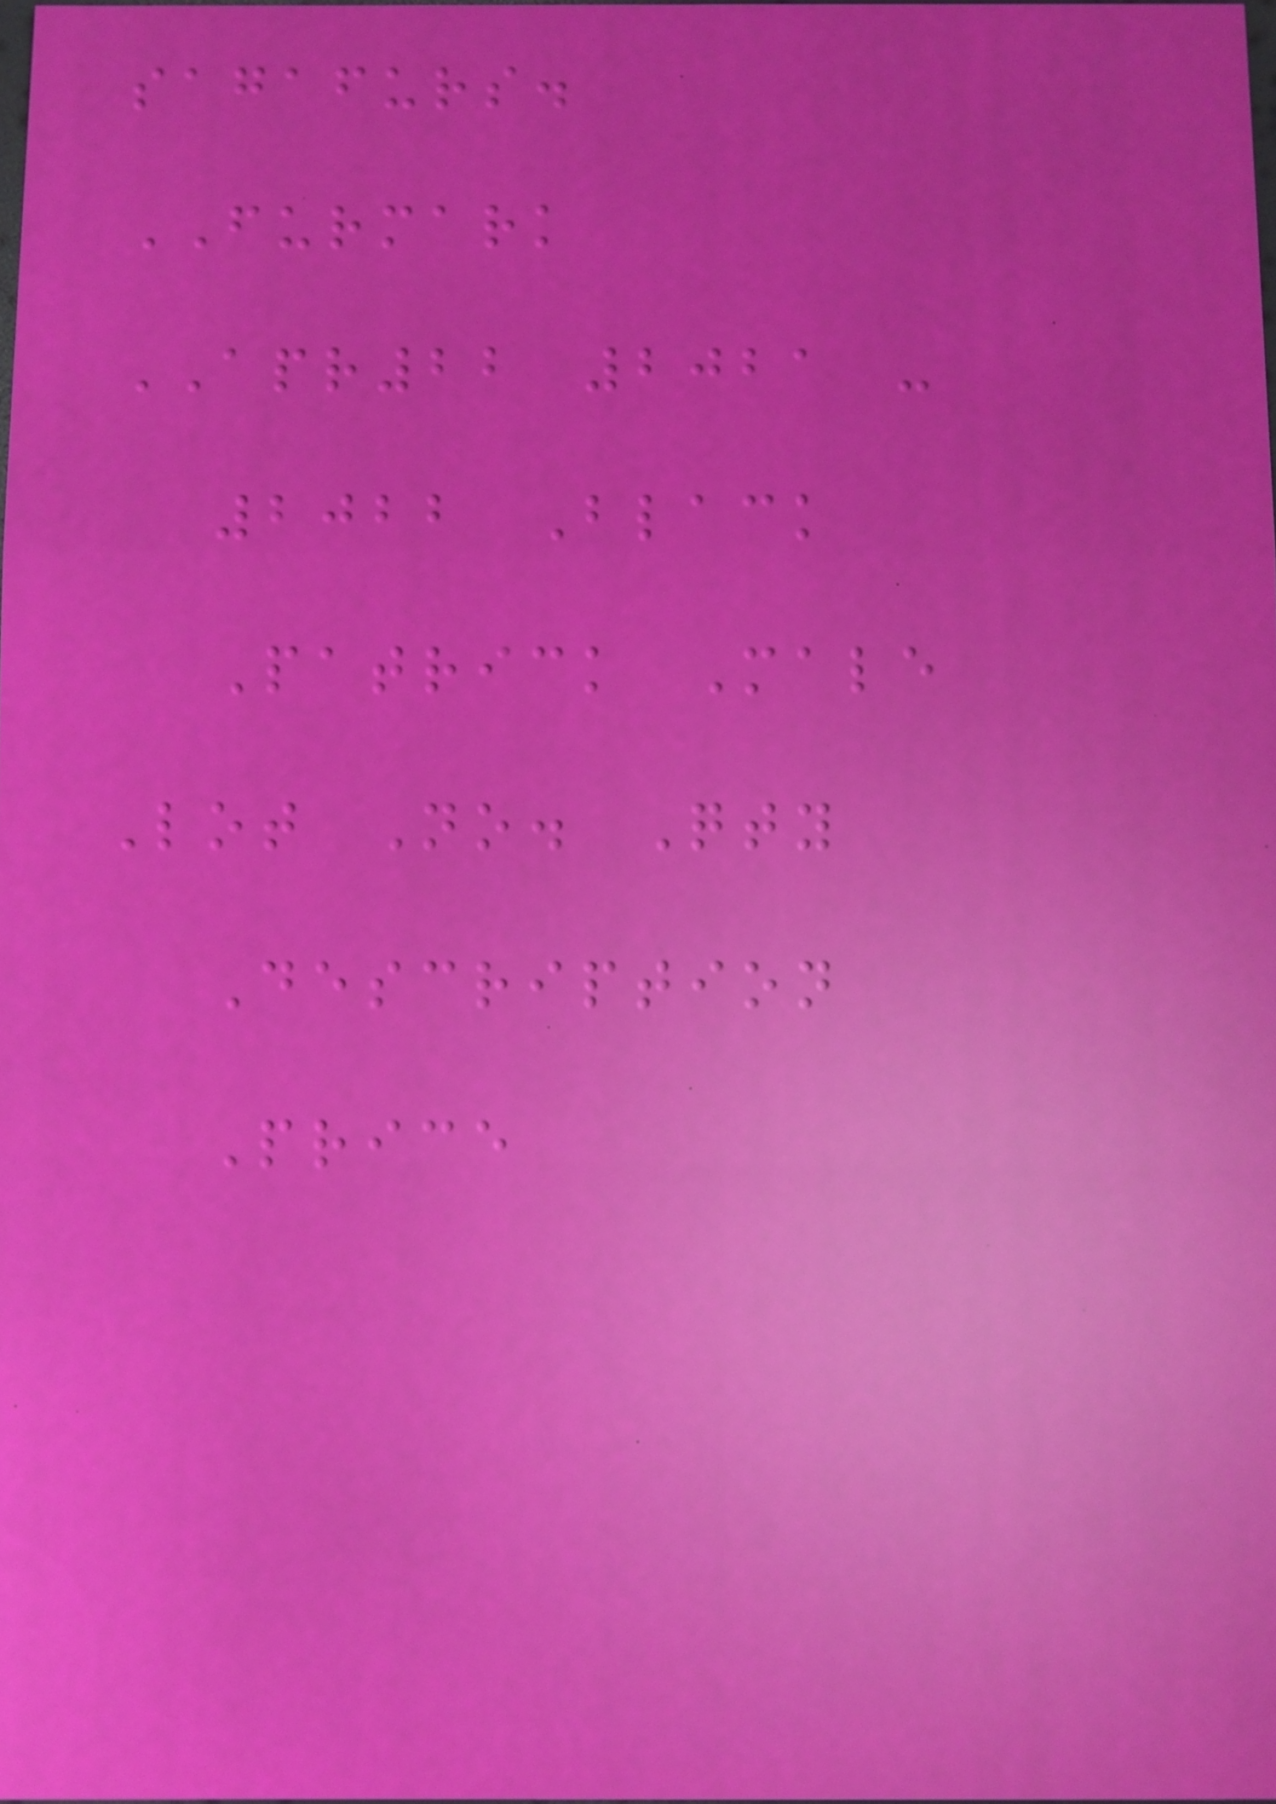sagafurs.
FURMARK
APR22 2021 -
2022 Black
Patrick Male
Lot No. Qty
Description
Price
